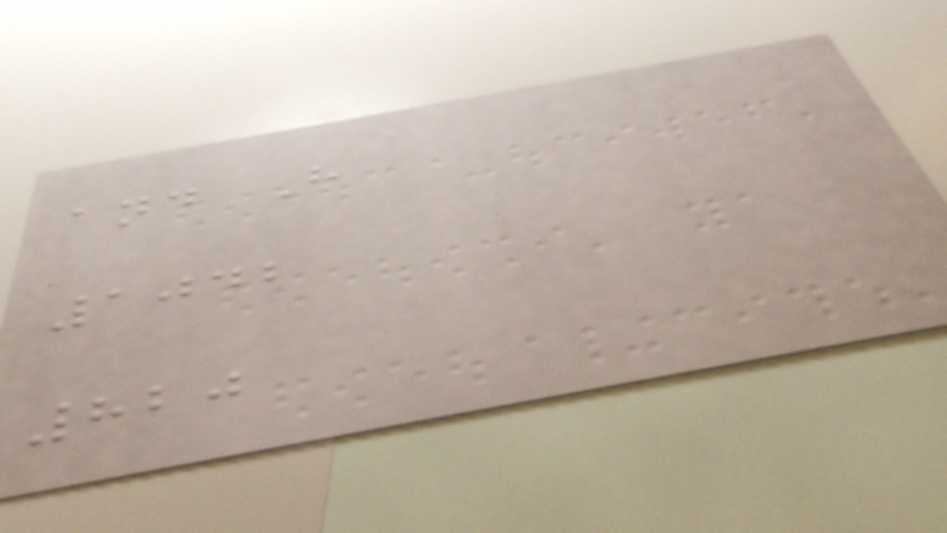and H
1042
820
